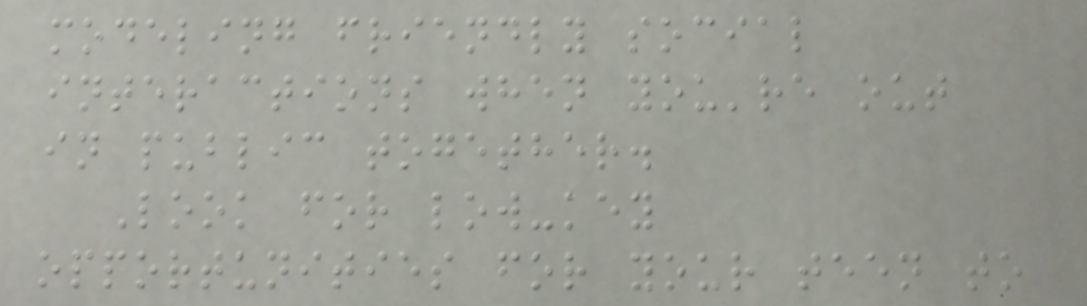modeling friendly social
interactions when you're out
in public together.
Look for low-key
opportunities for your teen to
